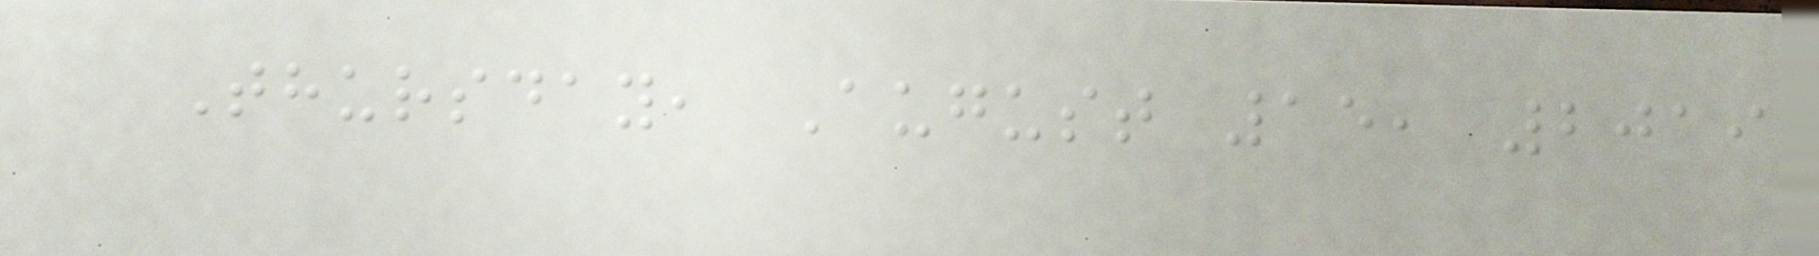Thursday, August 15, 2019
